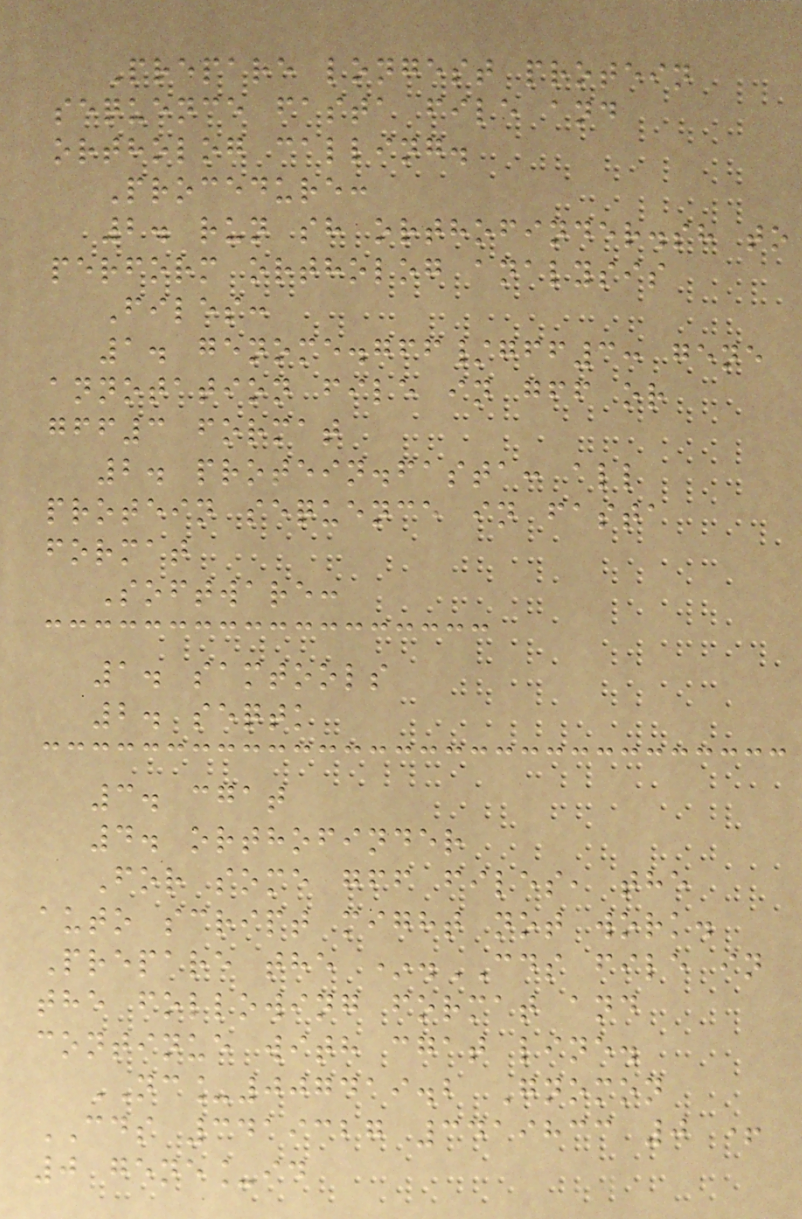Prepare longest protein
sequence fasta file and
ortholog calling.
Procedure:
2. run sh orthofinder.sh to
perform ortholog analysis
Files:
1. genome.gff/gff3: gene
annotation file in gff or
gff3 format
2. protein.fasta: all
protein sequence in fasta
format
Software:
1. samtools
2. seqtk
3. cgat
4. orthofinder
For some gff files, the
auto script might not work.
Prepare the *.CDS file in
the following format and
continue with cgat line.
NC_007419.2 Gnomon
CDS 3419327 3419833 0 +
0 gene_id
